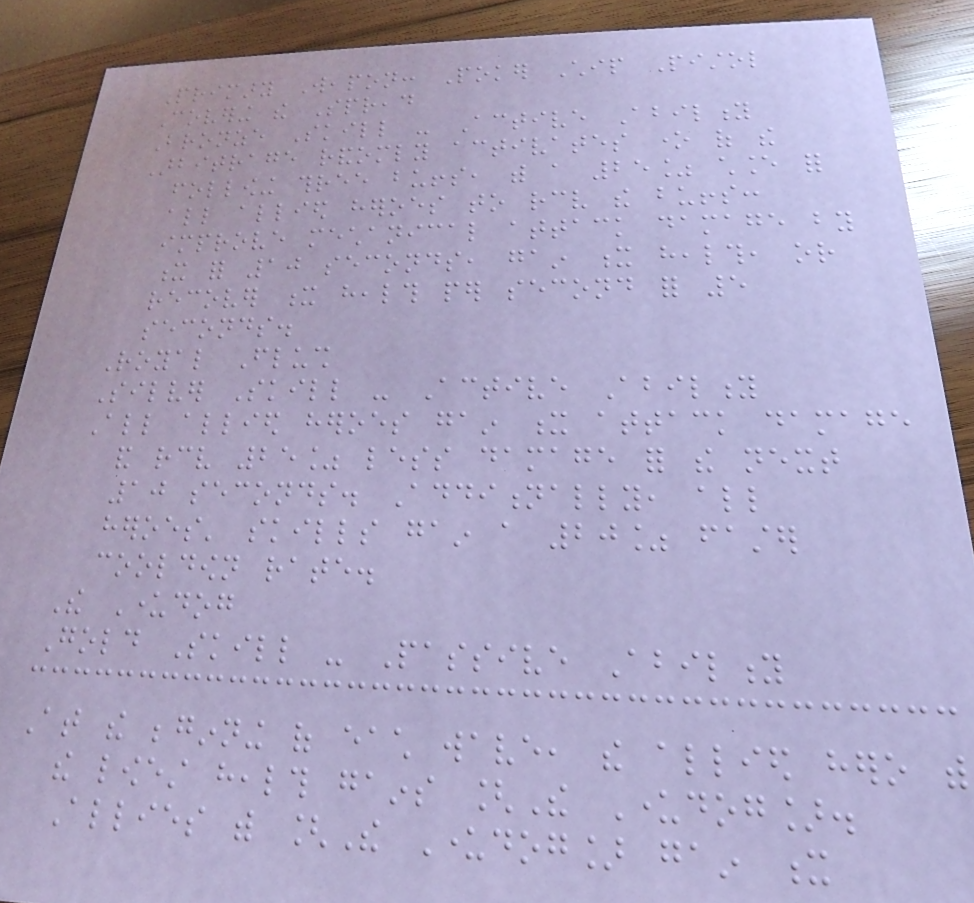Primary Weapon: Poker Chip Pistol
Covering the Spread
Bronze Skill - Active Ability
Arbitrage randomly activates one of the
following three buffs, with a 25% chance for
all allied heroes to receive the buffs:
improve mechanical attack damage by
x for 10 seconds, gain x health, or
recover x health per second for 5
seconds.
Royal Flush
Silver Skill - Active Ability
All allied heroes gain x attack damage
and receive 25% less damage for the next
10 seconds. Additionally, all
heroes' skills gain a 20% faster
cooldown rate.
The Underdog
Gold Skill - Passive Ability
At the beginning of each wave, the allied hero with
the lowest health gains [The Underdog].
Allies with [The Underdog] gain x
